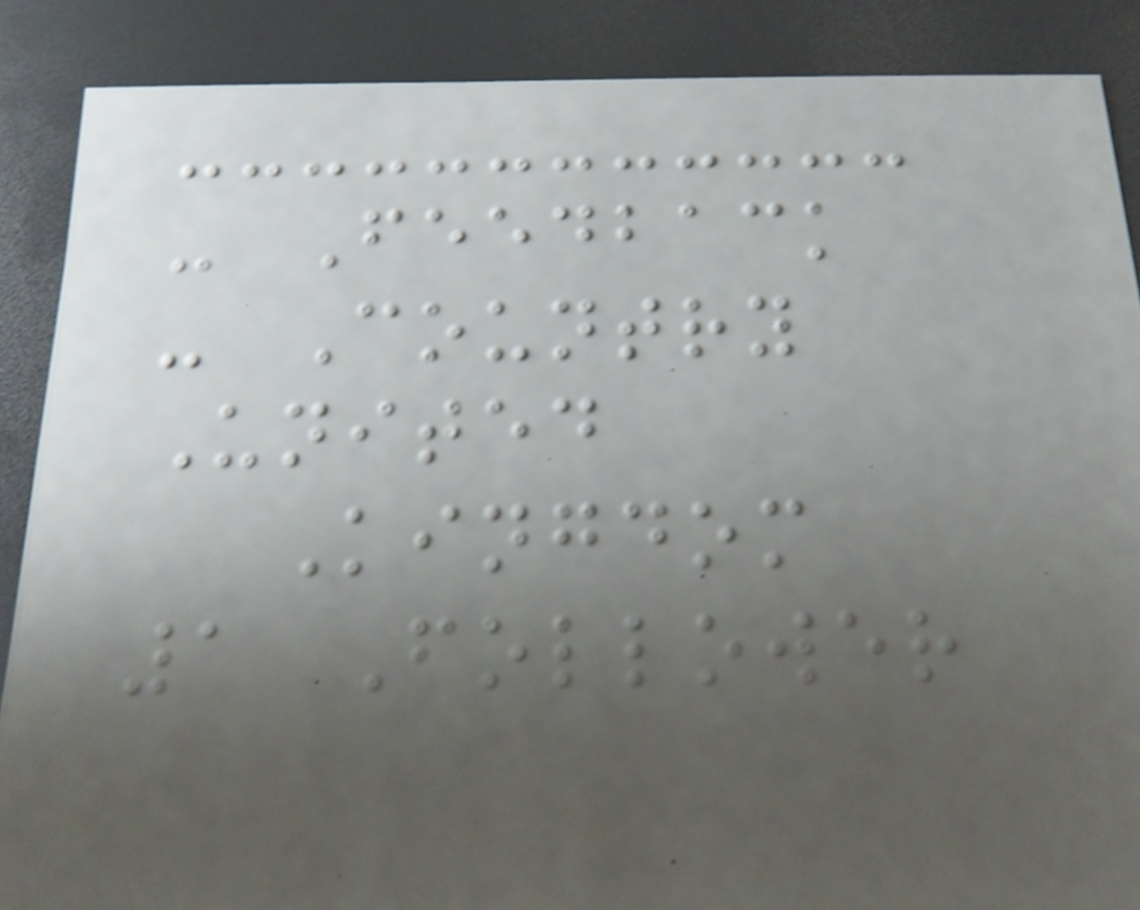- Feedback
- Country
United
Kingdom
1 Follower
